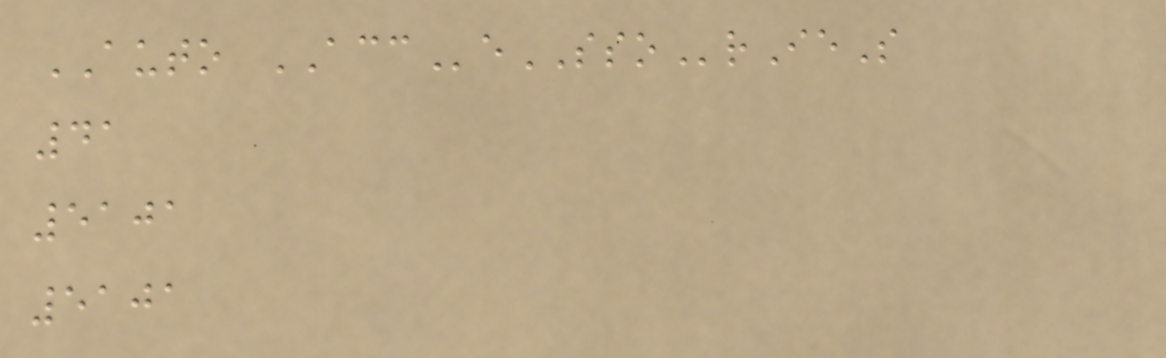AUTO ACCeSSOrIeS
41
5101
5101
